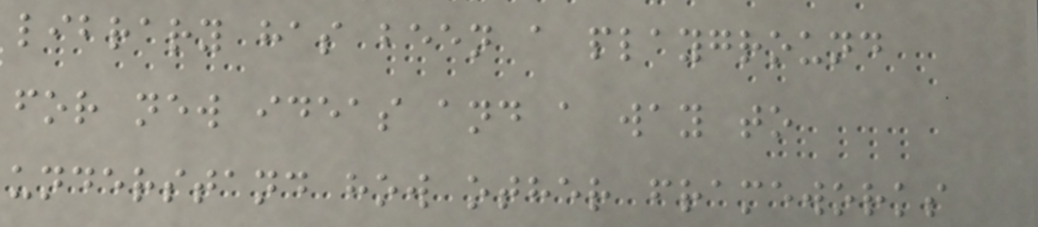library has been a playground
for new ideas and a way to
understand how other frameworks
